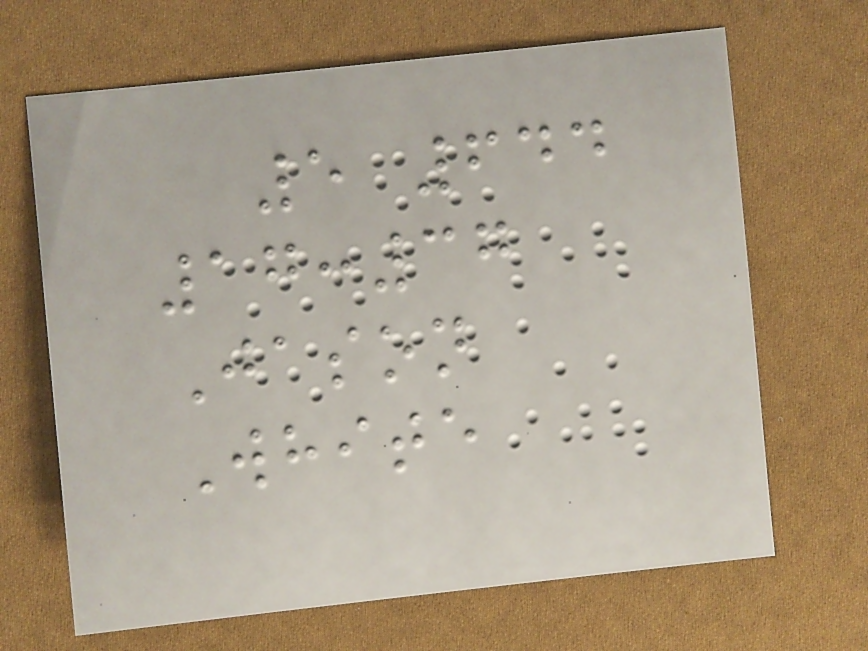5 644
17:37
Jason
White
